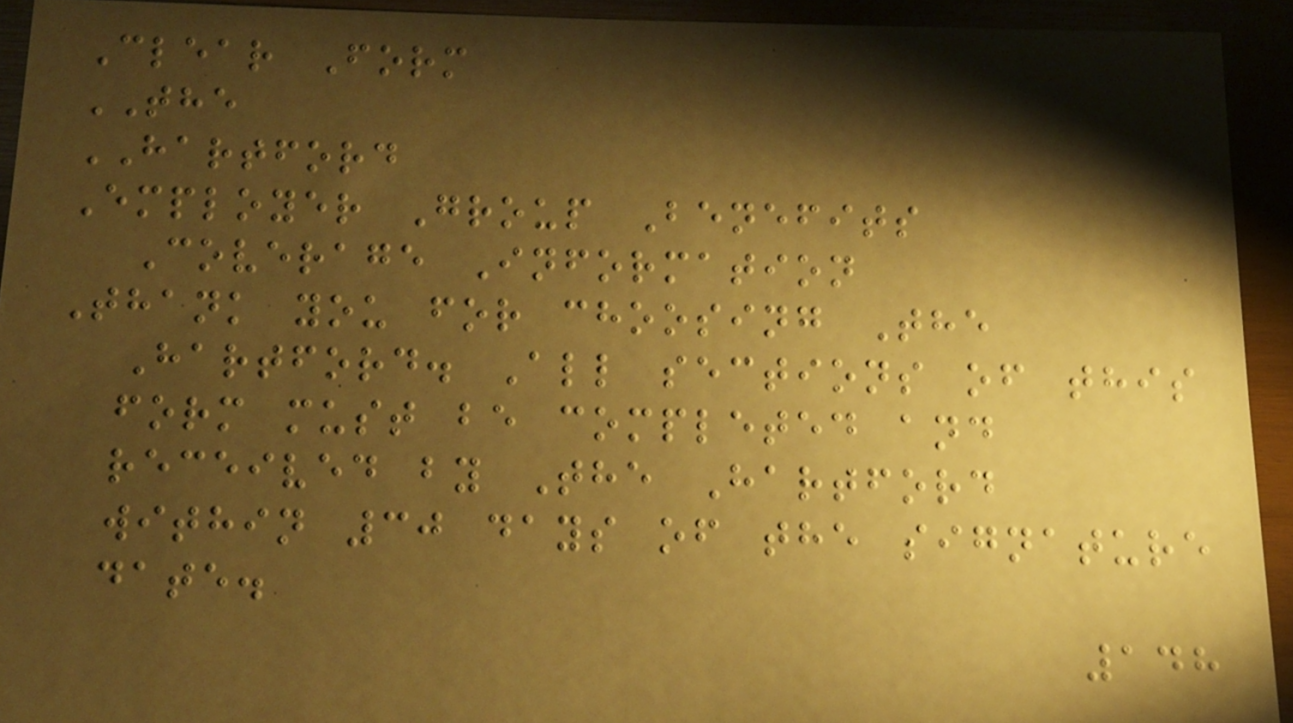Clear Form
THE
HARTFORD
Employer Group Benefits
Coverage Information
Thank you for choosing The
Hartford. All sections of this
form must be completed and
received by The Hartford
within 30 days of the signature
date.
148
